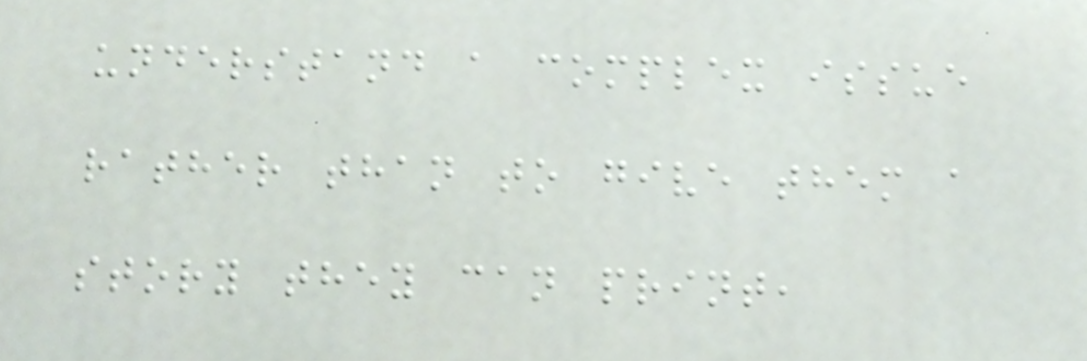understand a complex issue
rather than to give them a
story they can print,
